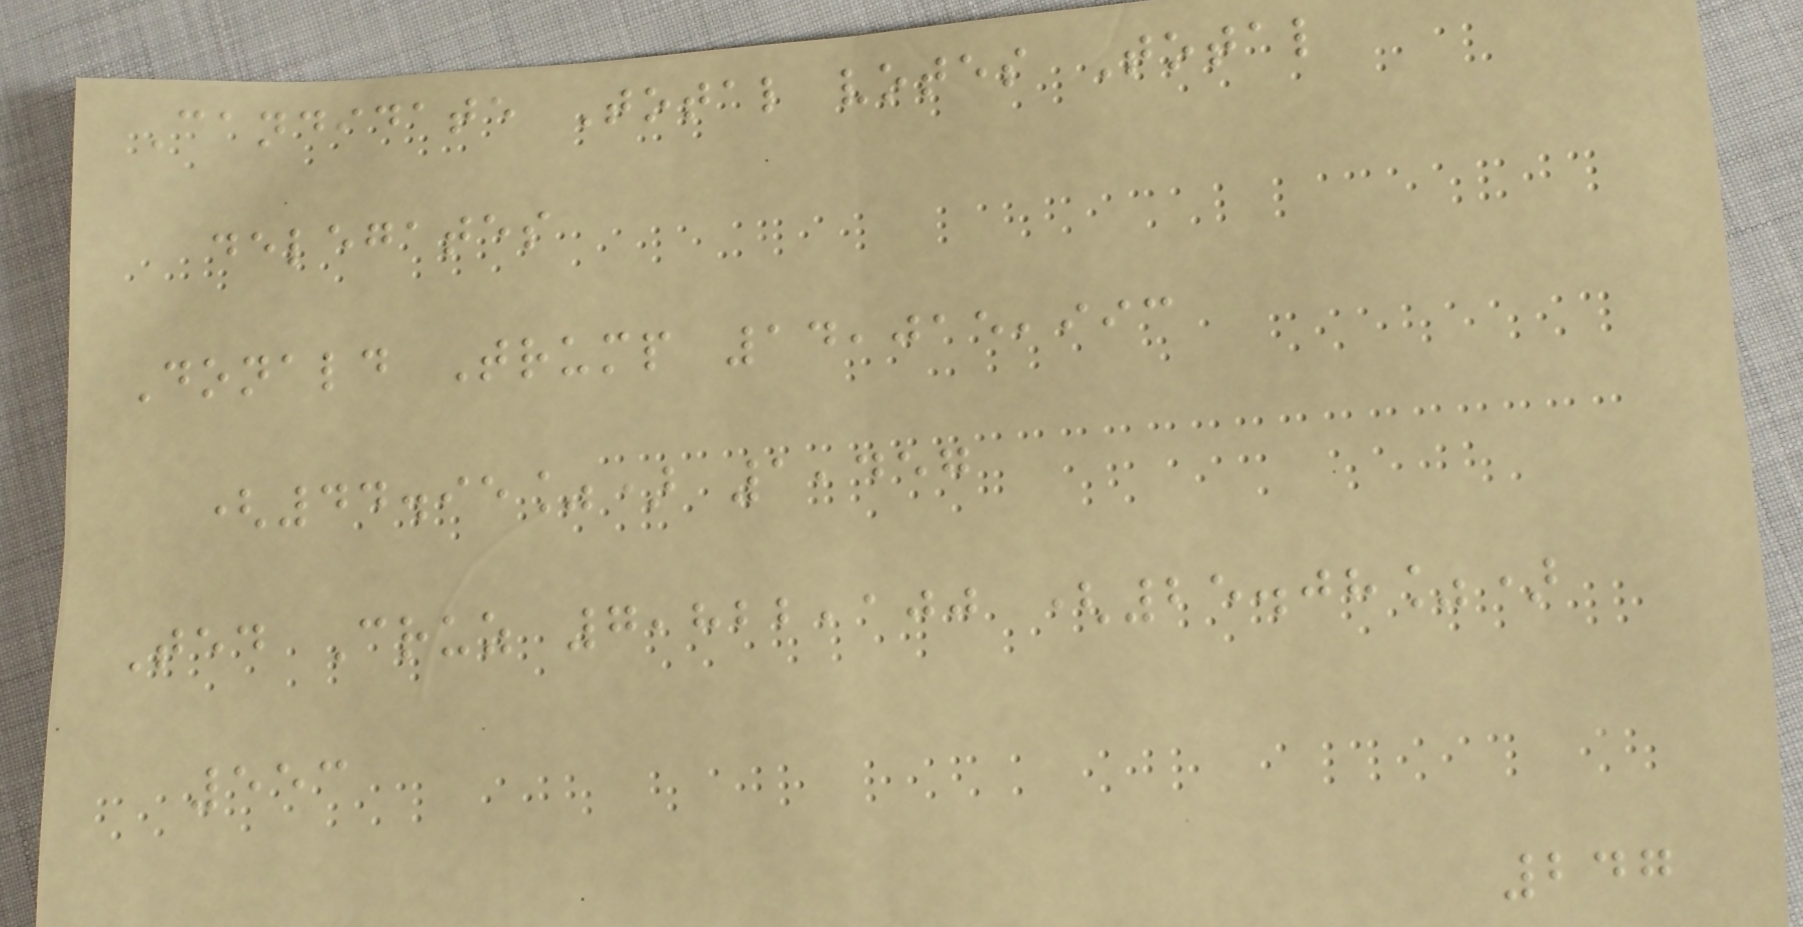Candidate Total votes Total
delegates
Donald Trump 14,015,993
(44.95%) 1,457
Ted Cruz 7,822,100 (25.08%)
553
247
